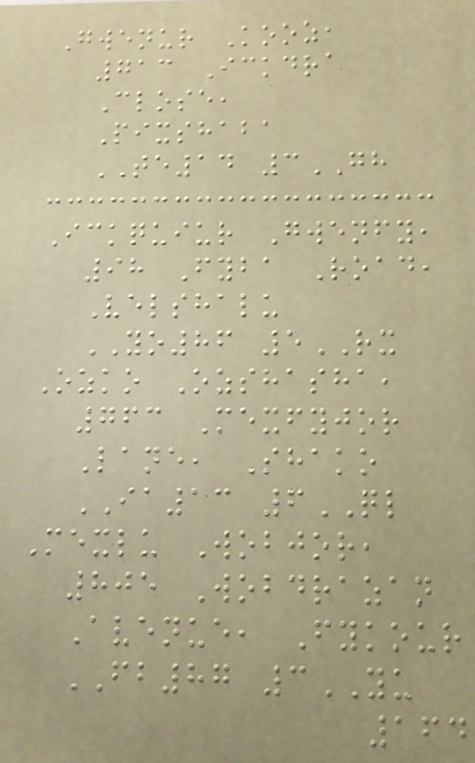Gwenur Kooz,
713 Ickdra
Close,
Pixshaba
TE14 3GH
Ickquiur Gwenfy,
98 Fyba Road,
Velshalu
YO86 5RX
Ozko Ozshasha,
763 Mexfyjor
Lane, Shako
IA13 6QL
Mexlu Wobjor,
805 Wobdrazan
Avenue, Fykour
FB87 3YU
164
